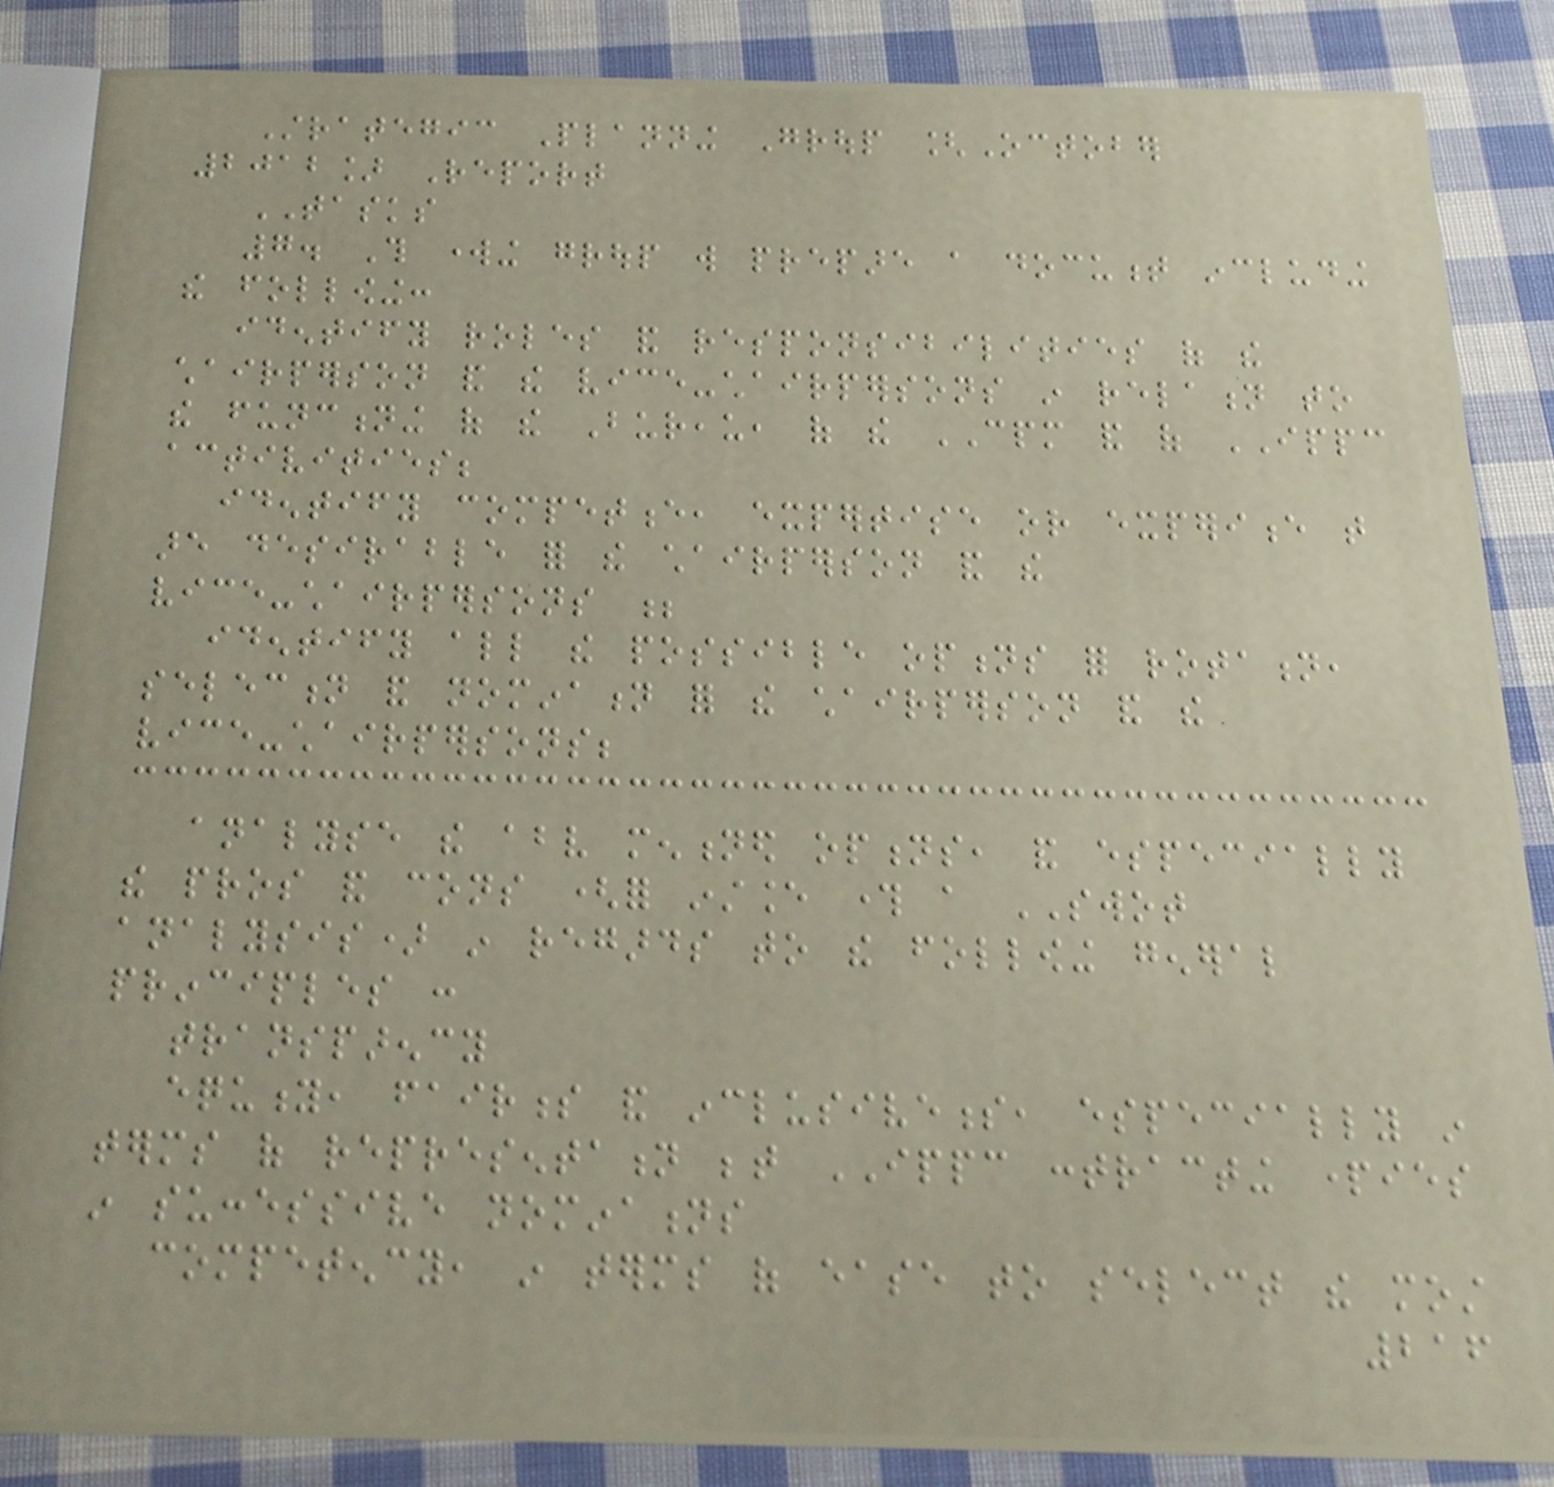Strategic Planning Group [October
2012] Report
TASKS
7. This working group will prepare a document including
the following:
identify roles and responsibilities of the
chairperson and the vice-chairpersons in relation to
the functioning of the Bureau, of the CPM and of IPPC
activities;
identify competence, expertise or experience that
are desirable for the chairperson and the
vice-chairpersons ;
identify all the possible options for rotation,
selection and nomination for the chairperson and the
vice-chairpersons;
analyse the above mentioned options, and especially
the pros and cons (for instance through a SWOT
analysis) in regards to the following general
principles :
transparency
equity, fairness and inclusiveness, especially in
terms of representation between IPPC contracting parties
in successive nominations
competency, in terms of ease to select the most
216
